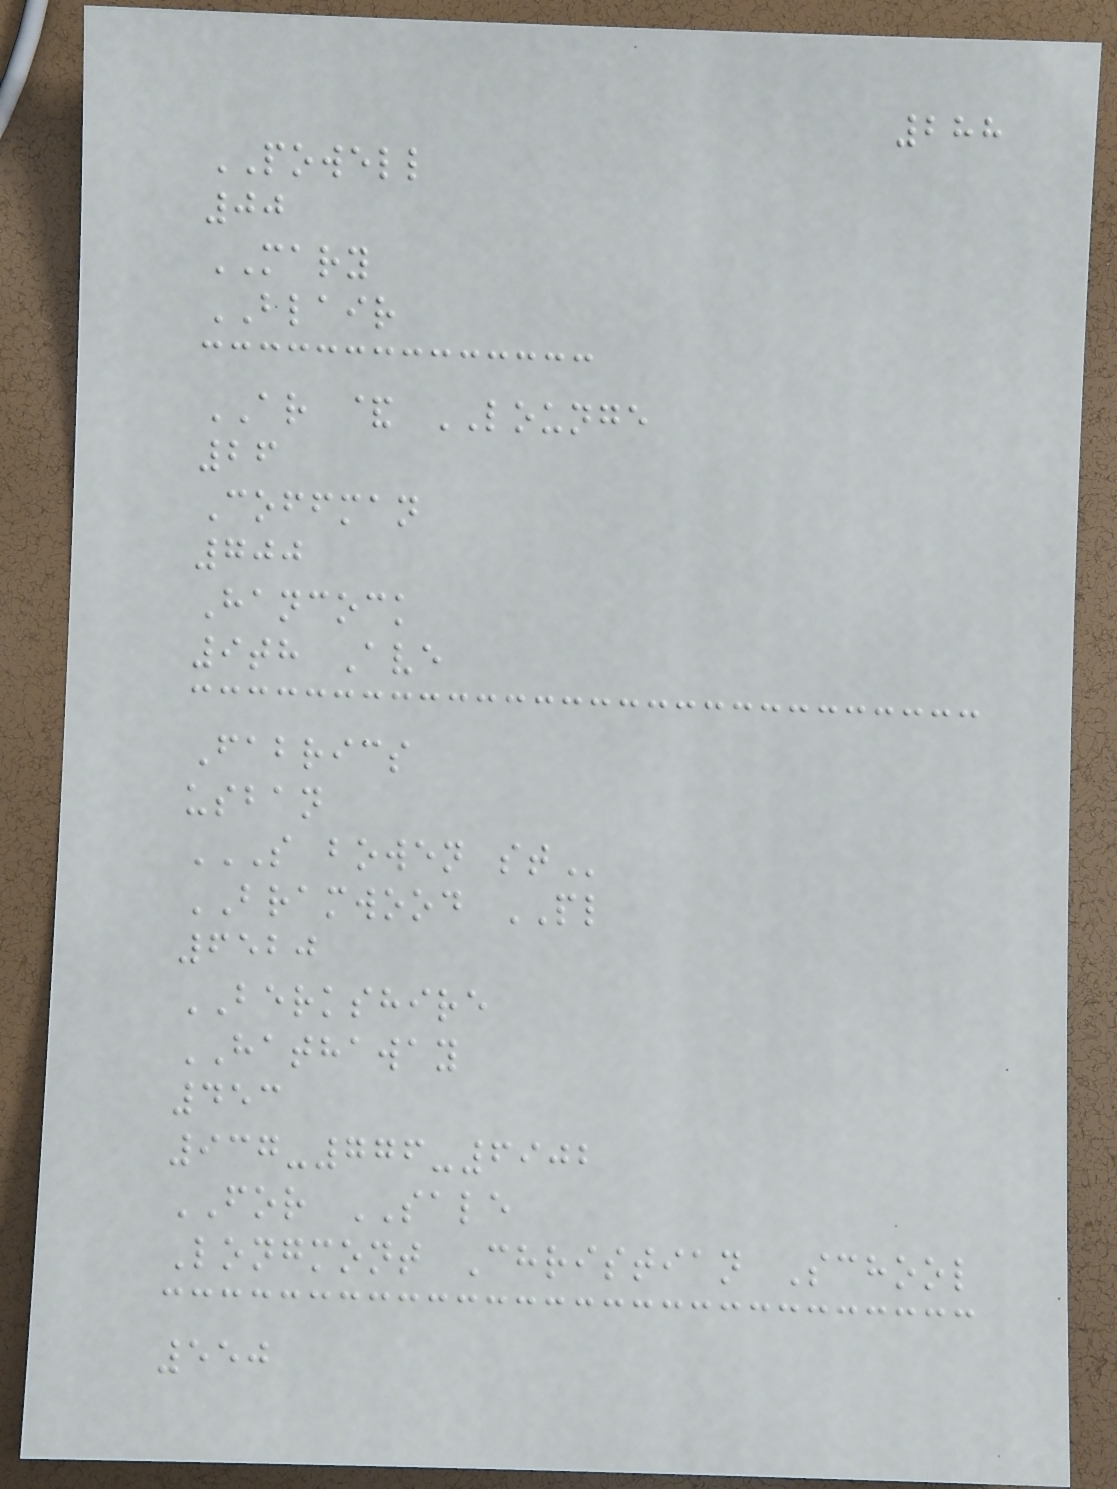288
POWELL
00
MARY
BLAIR
AR & LOUNGE
26
Coffman
700
Hancock
9th Ave
Fabrics
usban
S BOWEN ST
BRAMWOOD PL
6520
BERKSHIRE
HATHAWAY
453
937-776-6902
FOR SALE
Longmont Christian School
550
